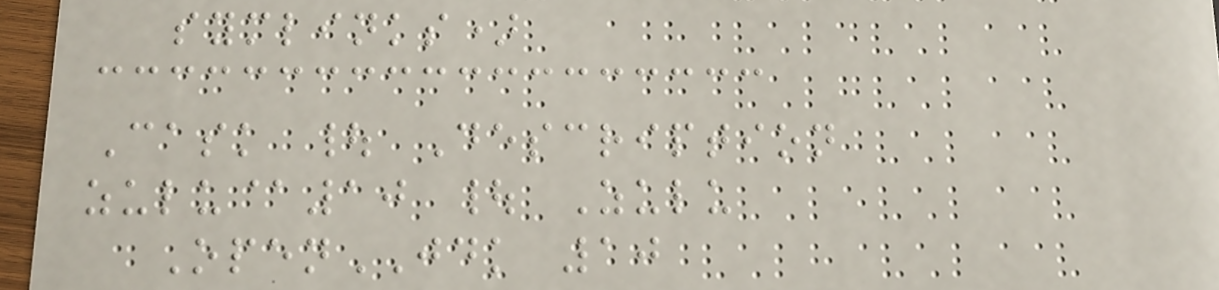symlinks)
Cask | Description
zulu@10 | Zulu
OpenJDK 10
